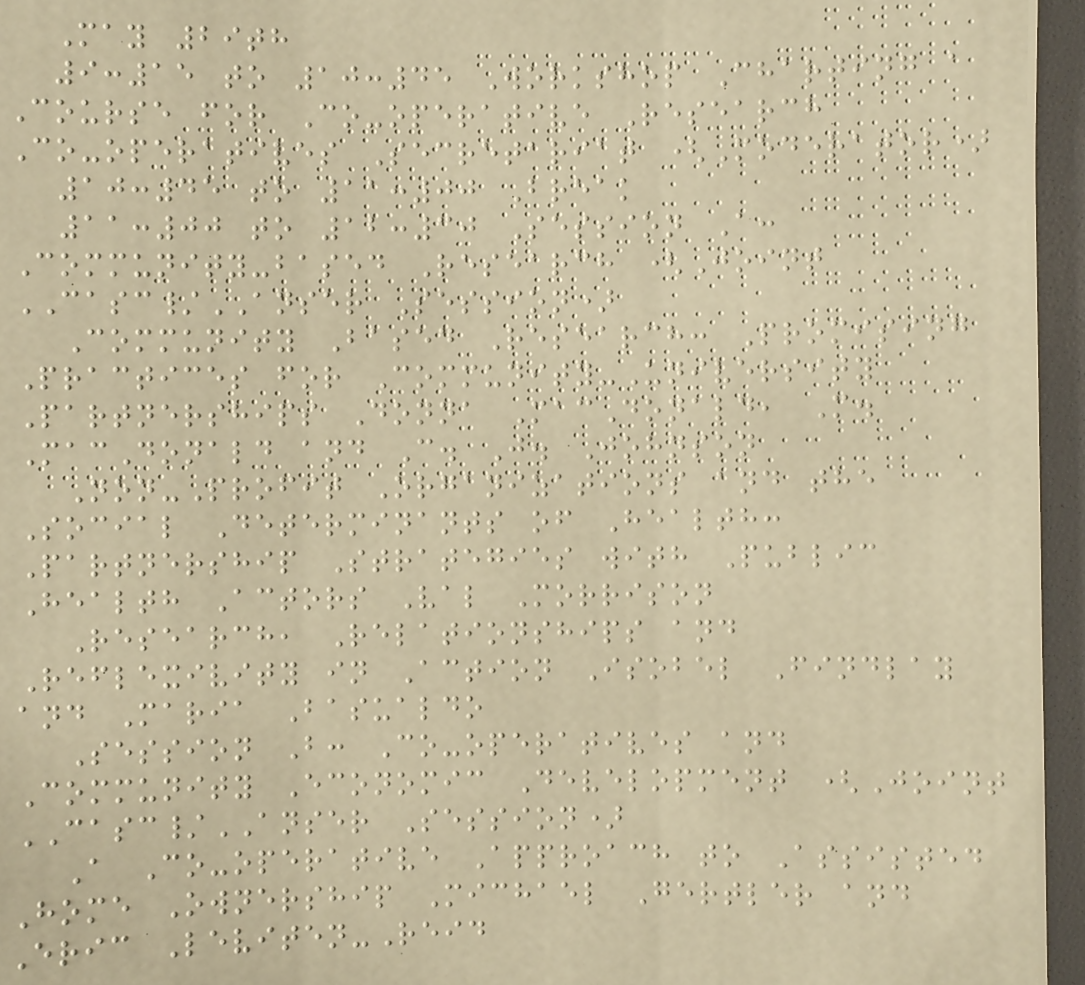May 29th
9:15 to 10:45 Workshop Charting a
Course for Co-operative Research
Co-operatives Secretariat (Moderator)
10:45 to 11:00 Break
11:00 to 12:30 Session A:
Community-based Research (Joint
CASC/ANSER Session)
Community Based Research: Promising
Practices for Community-University
Partnerships Donna MacDonald, M.
MacDonald and C. J. Johnson
Non-Profit Organizations and the
Social Determinants of Health:
Partnership Strategies with Public
Health Actors Val Morrison
Research, Relationships and
Reflexivity in Action Isobel Findlay
and Maria Basualdo
Session B: Co-operatives and
Community Economic Development (Joint
CASC/ANSER Session)
A Co-operative Approach to Assisted
Home Ownership Michael Gertler and
Eric Leviten-Reid
